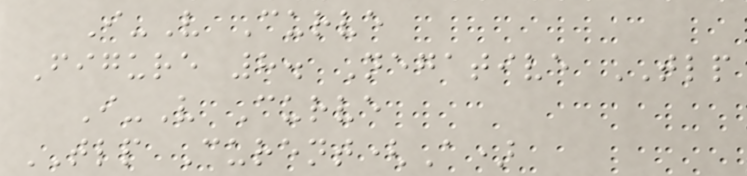I-V Curve
Figure 8. Negative TLP
I-V Curve
TLP Curent(A)
